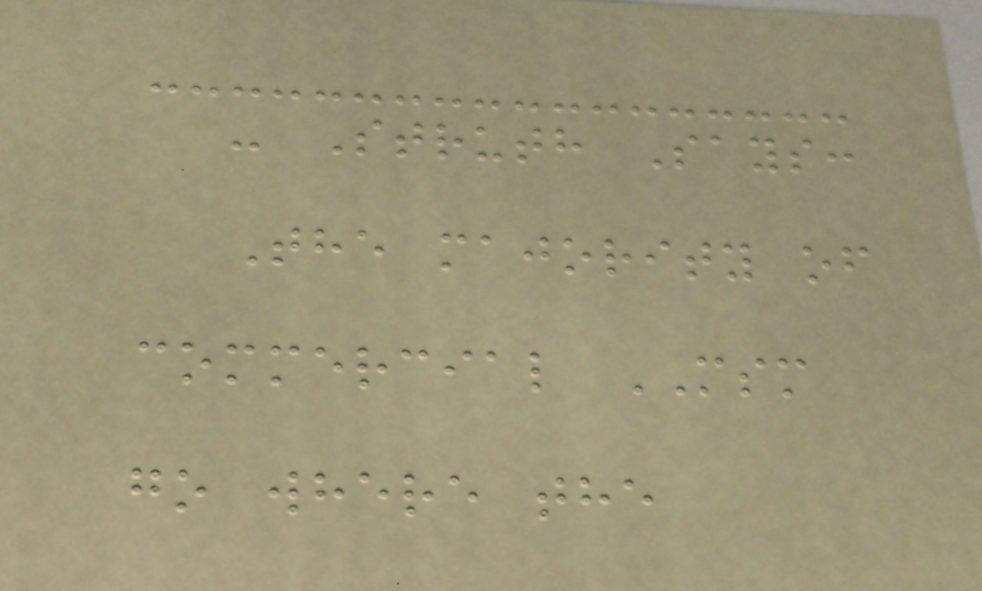- Struth Says:
The majority of
commercial MSM
go where the
